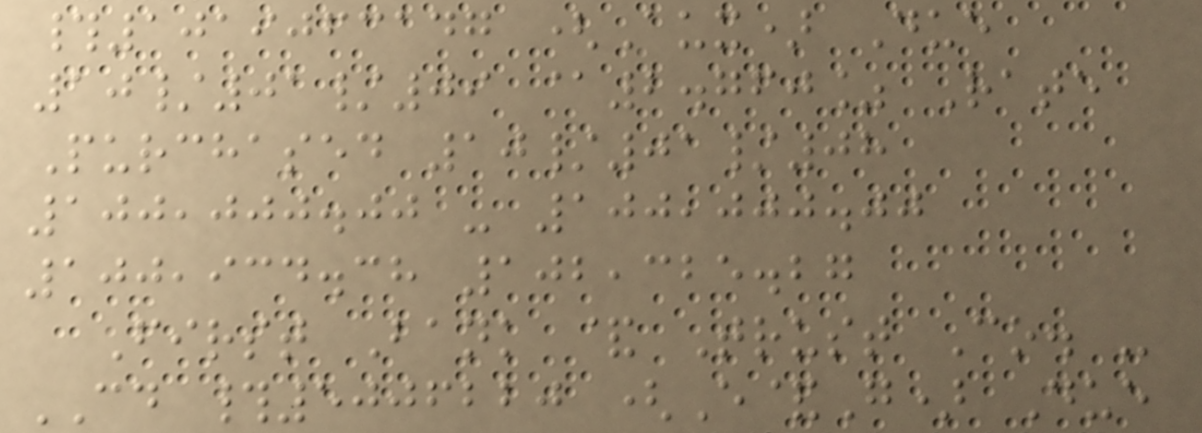#1019063147 (Aux) Due
10/01/09 @2.760% Rate
Purchased 10/01/08
100,000.00 - 100,000.00
100,934.38 102,325.27
First Bank & Trust Co. -
CD #5006220 (E&G) Due
